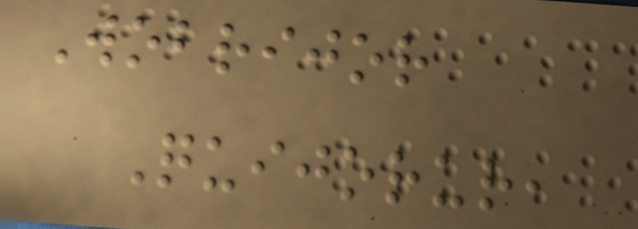Wobrijor
Quijorur,
